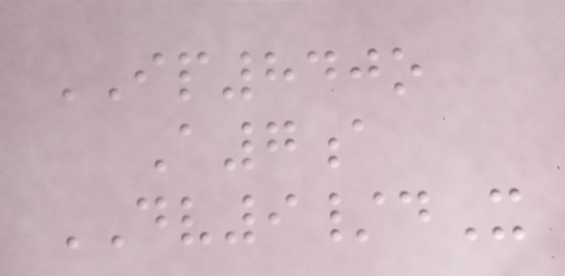IP840o
A7a
DV9/dX
